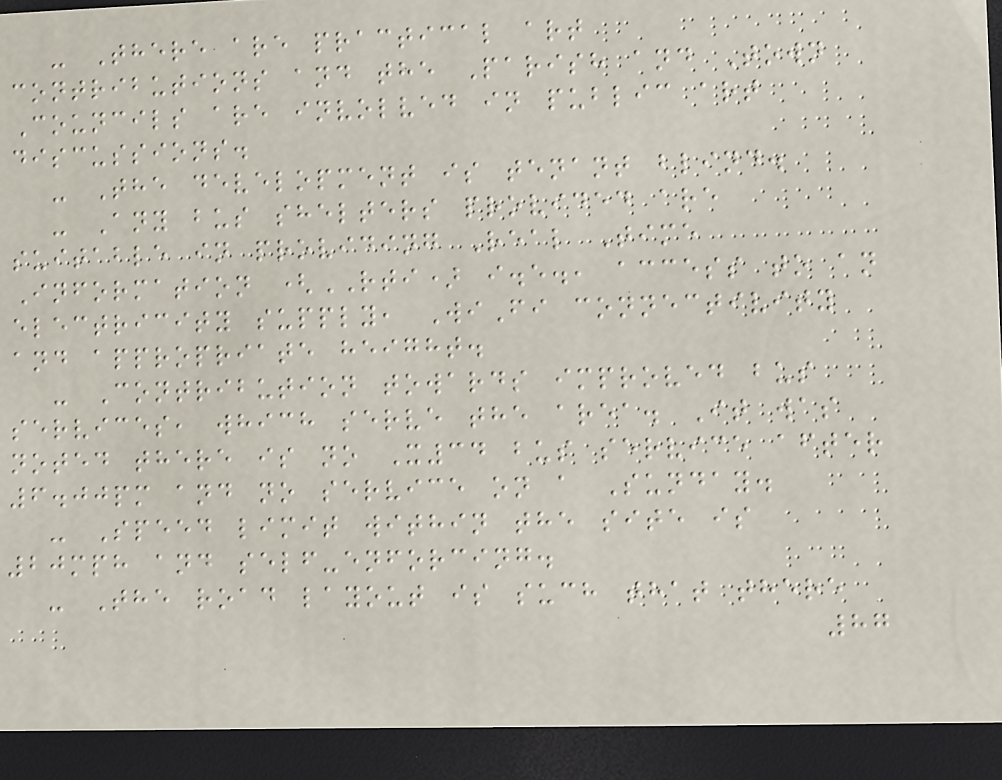- There are practical art
contributions and the Parish and Town
Councils are involved in public art
discussions.
- The development is tenant blind.
- Any bus shelters provided are
suitable in providing Real Time
Information (RTI) i.e., access to an
electricity supply, WiFi connectivity
and appropriate height.
- Contribution towards improved bus
services, which serve the area. It was
noted there is no X34 bus service after
6.00pm and no service on a Sunday.
- Speed limit within the site is
20mph and self-enforcing.
- The road layout is such that there
87
